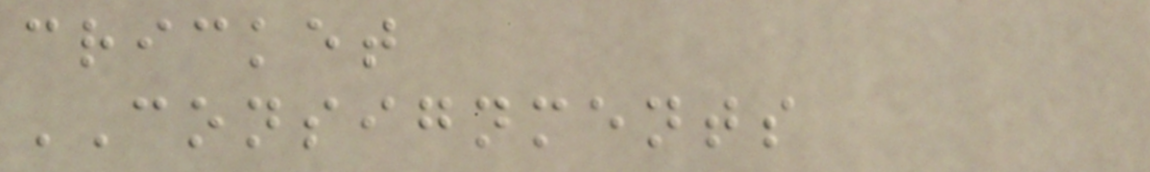cricket
CONSIGNMENTS
